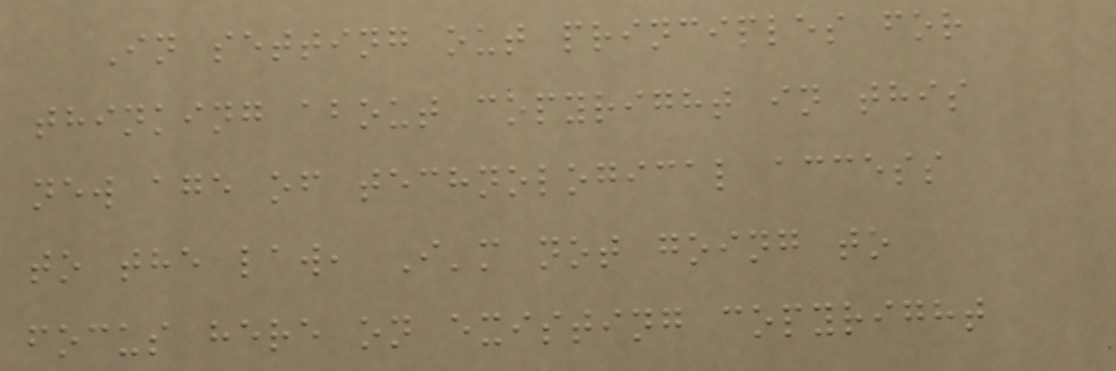In setting out principles for
thinking about copyright in this
new age of technological access
to the law, I'm not going to
focus here on existing copyright
